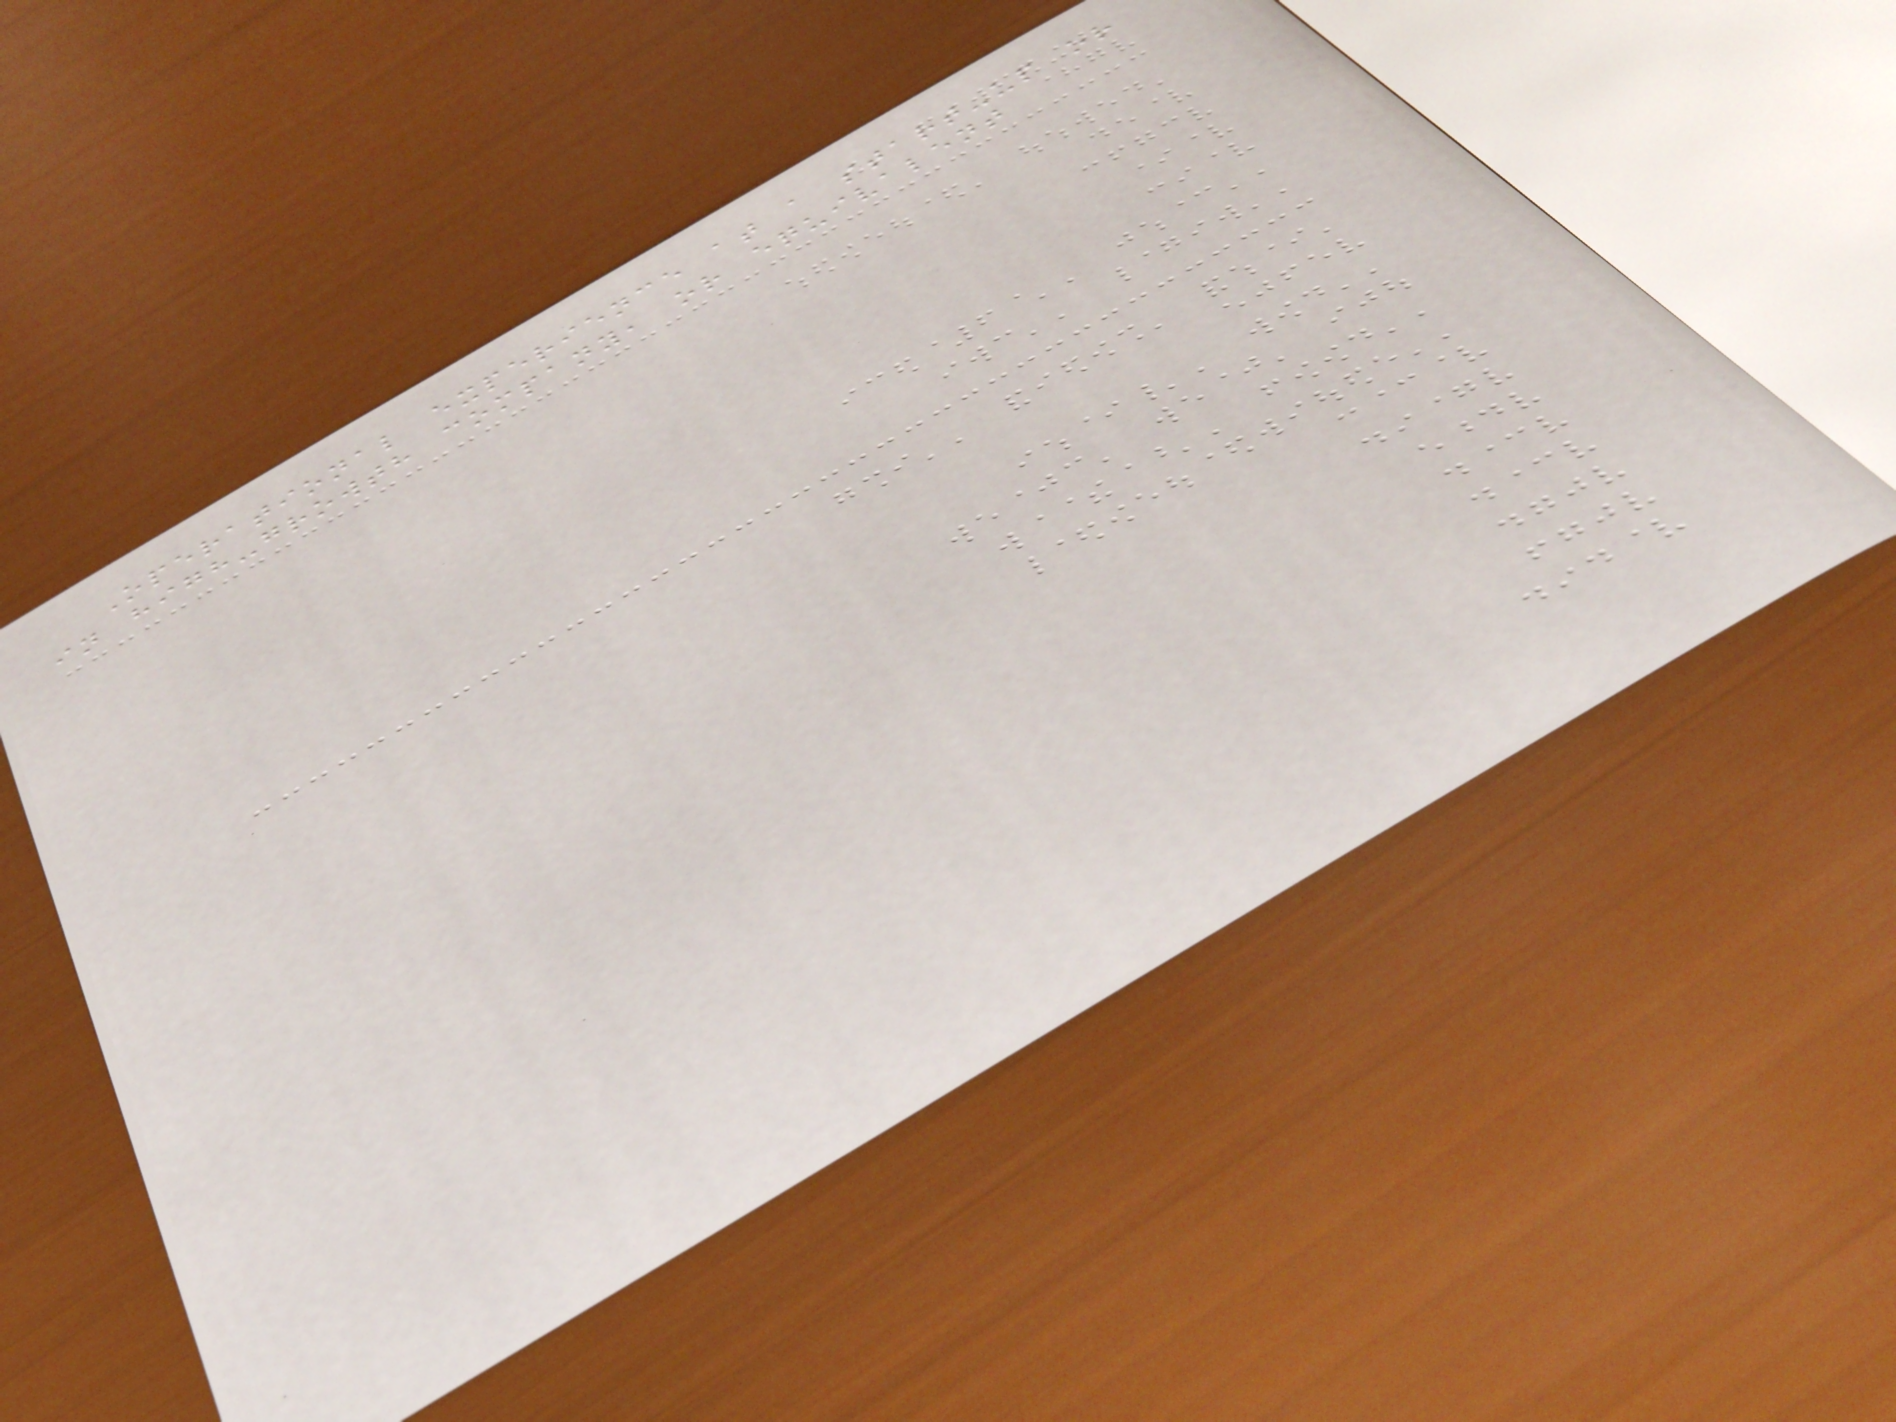Operational experience at a start-up or
in high-growth company, or equivalent
